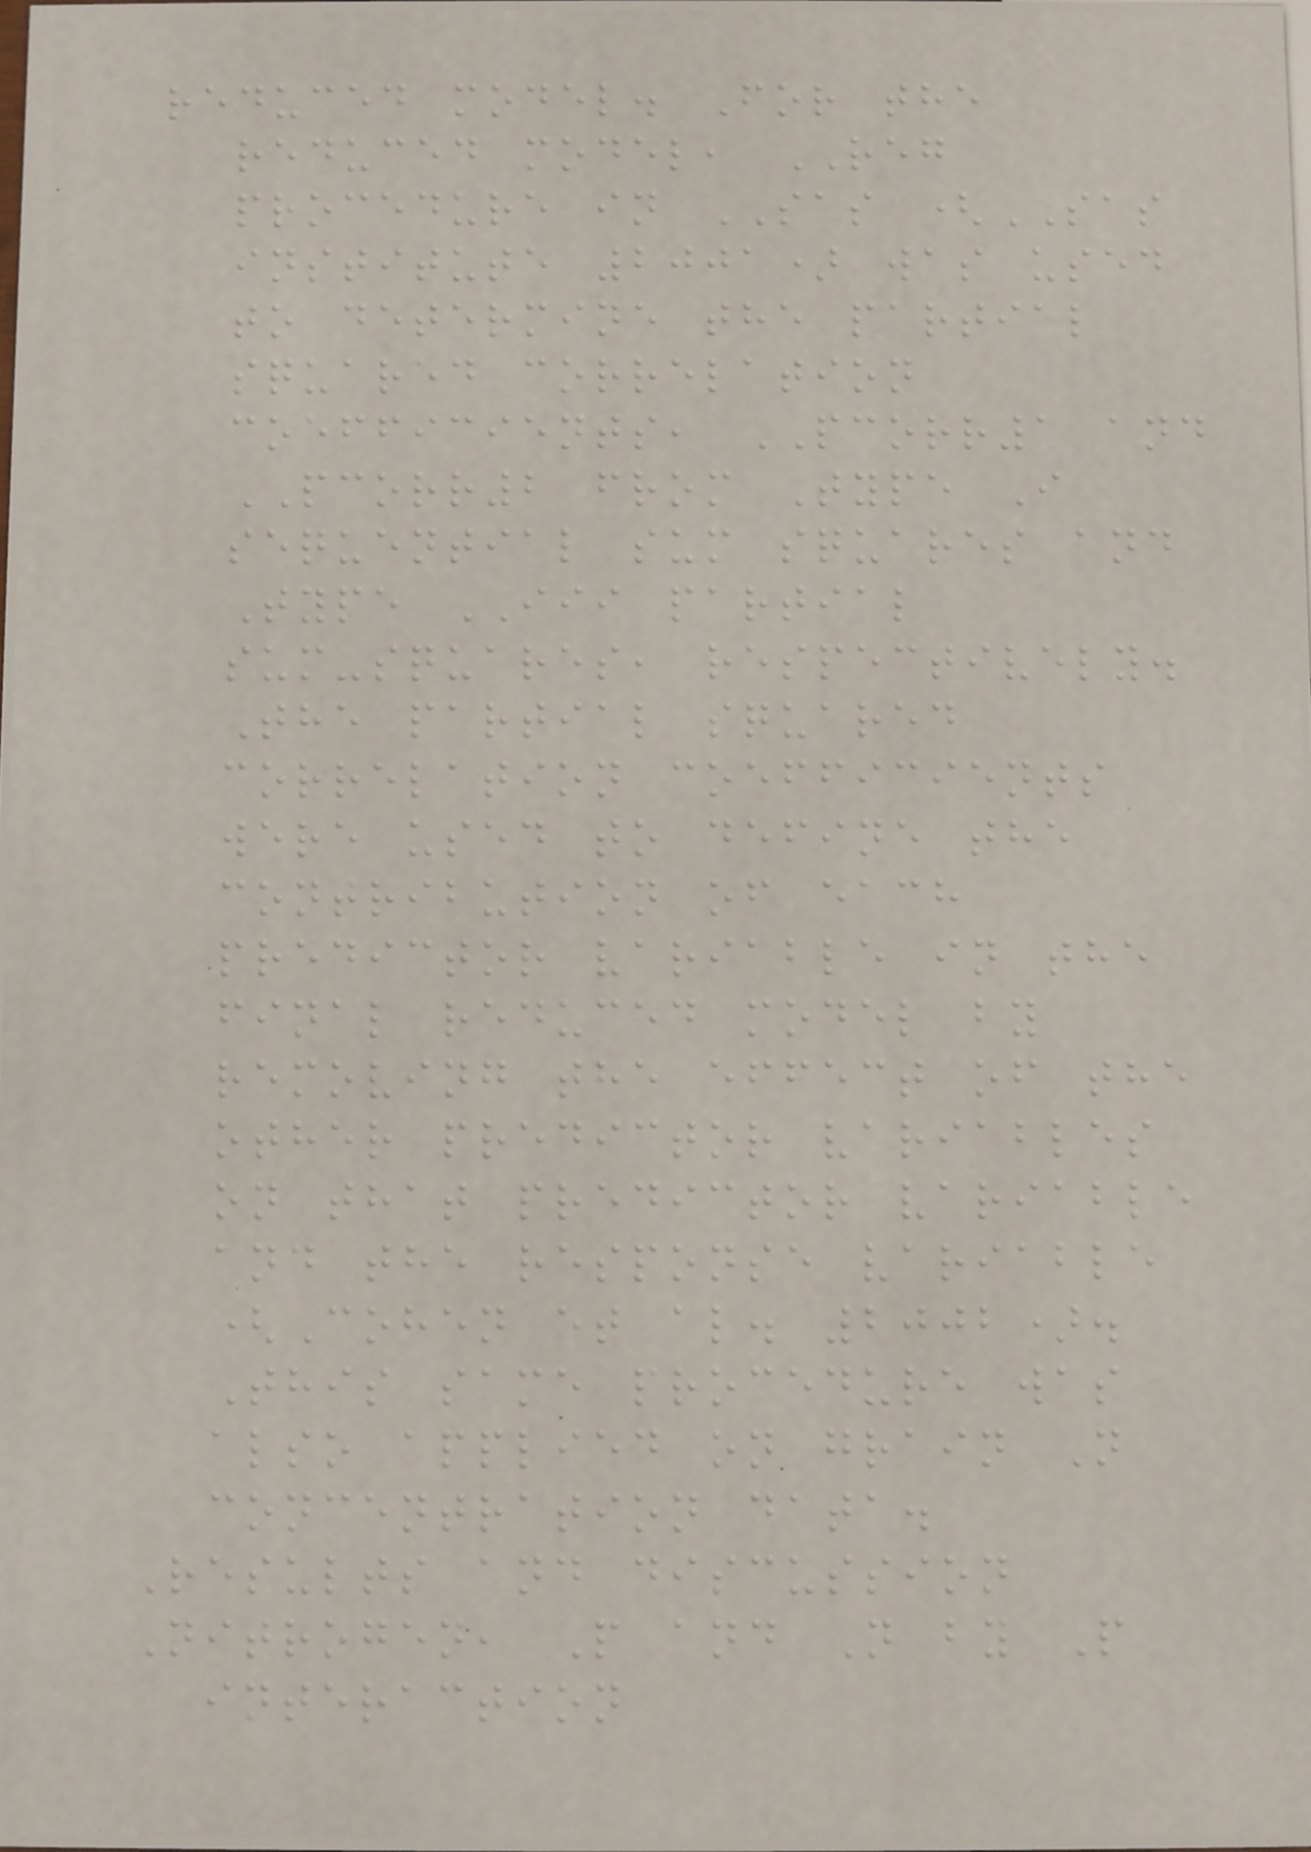reduced model. For the
reduced model, REG
procedure in SAS (SAS
institute 2001) was used
to determine the partial
squared correlation
coefficients, PCORR1 and
PCORR2 from Type I
sequential sum squares and
Type III partial
sum-squares, respectively.
The partial squared
correlation coefficients
were used to define the
contribution of each
predictor variable in the
final reduced model by
removing the effect of the
other predictor variables
on that predictor variable
and the response variable
(Cohen et al. 2002).
This same procedure was
also applied on grain N
concentration data.
Results and discussion
Nitrogen, P and N by P
interaction
